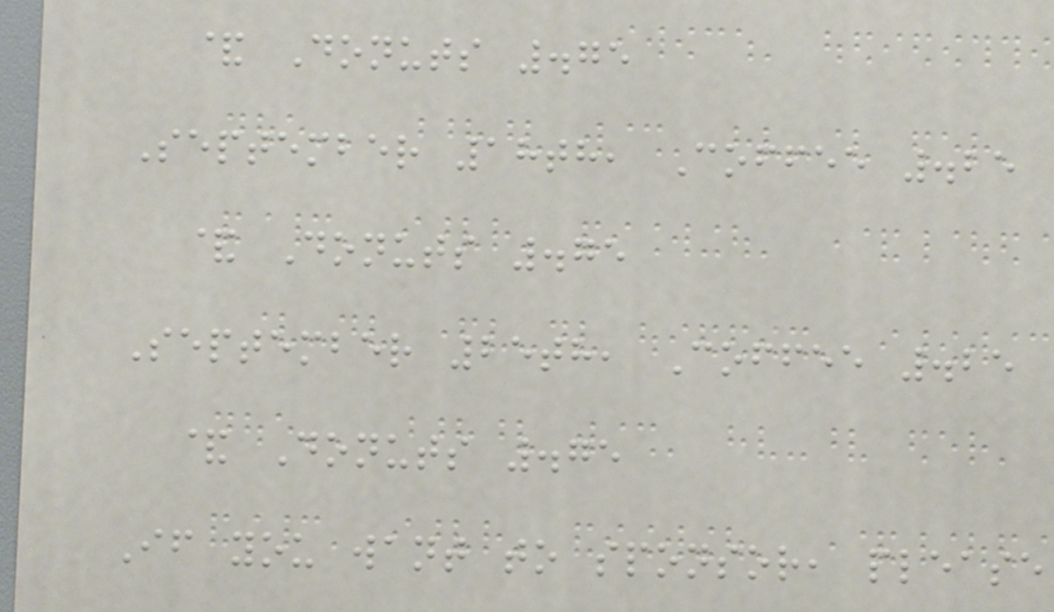& Donuts .75
September 18th, Coffee .25
& Donuts .75
September 25th, Coffee .25
& Donuts .75
If you want to sponsor, please
